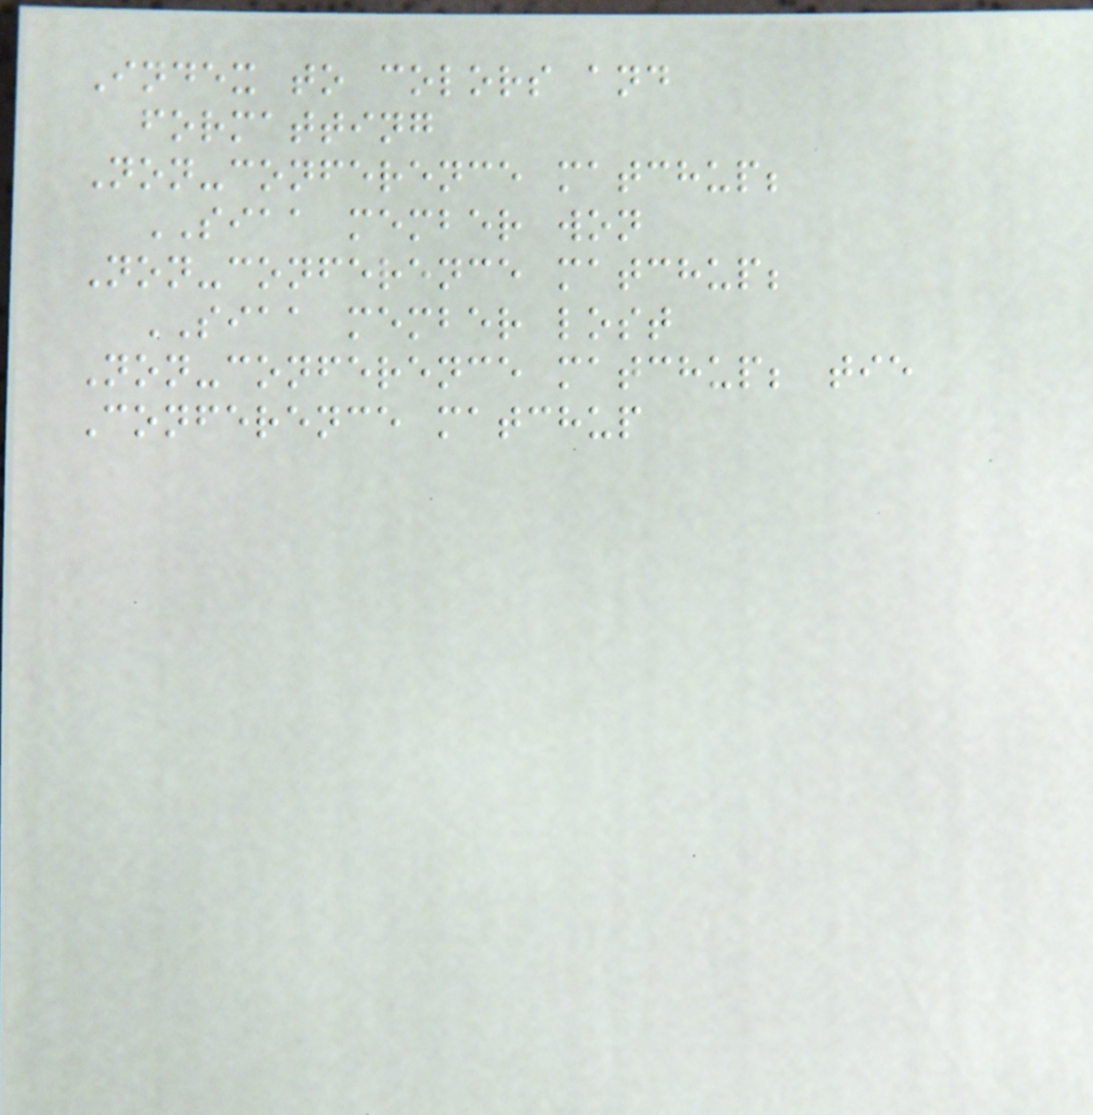Index to colors and
formatting
Non-conference matchup;
SIAA member won
Non-conference matchup;
SIAA member lost
Non-conference matchup; tie
Conference matchup
